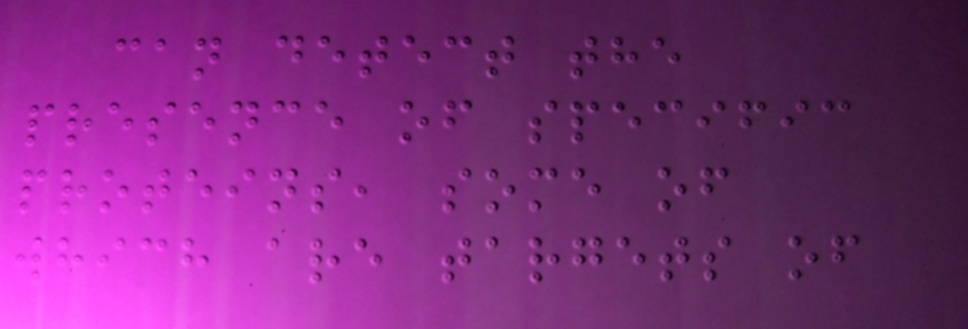can detect the
presence of specific
proteins, some of
which are targets of
